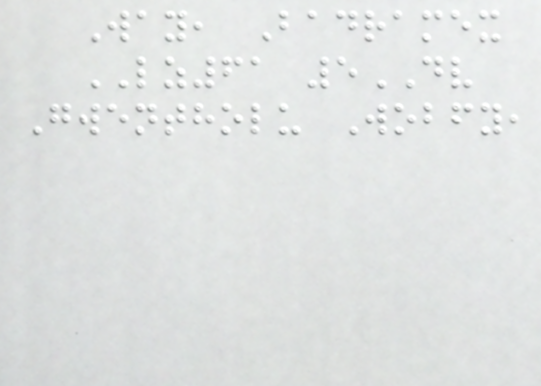Way, Badramex
LZ61 5DV
Gwentholu Wobfy,
